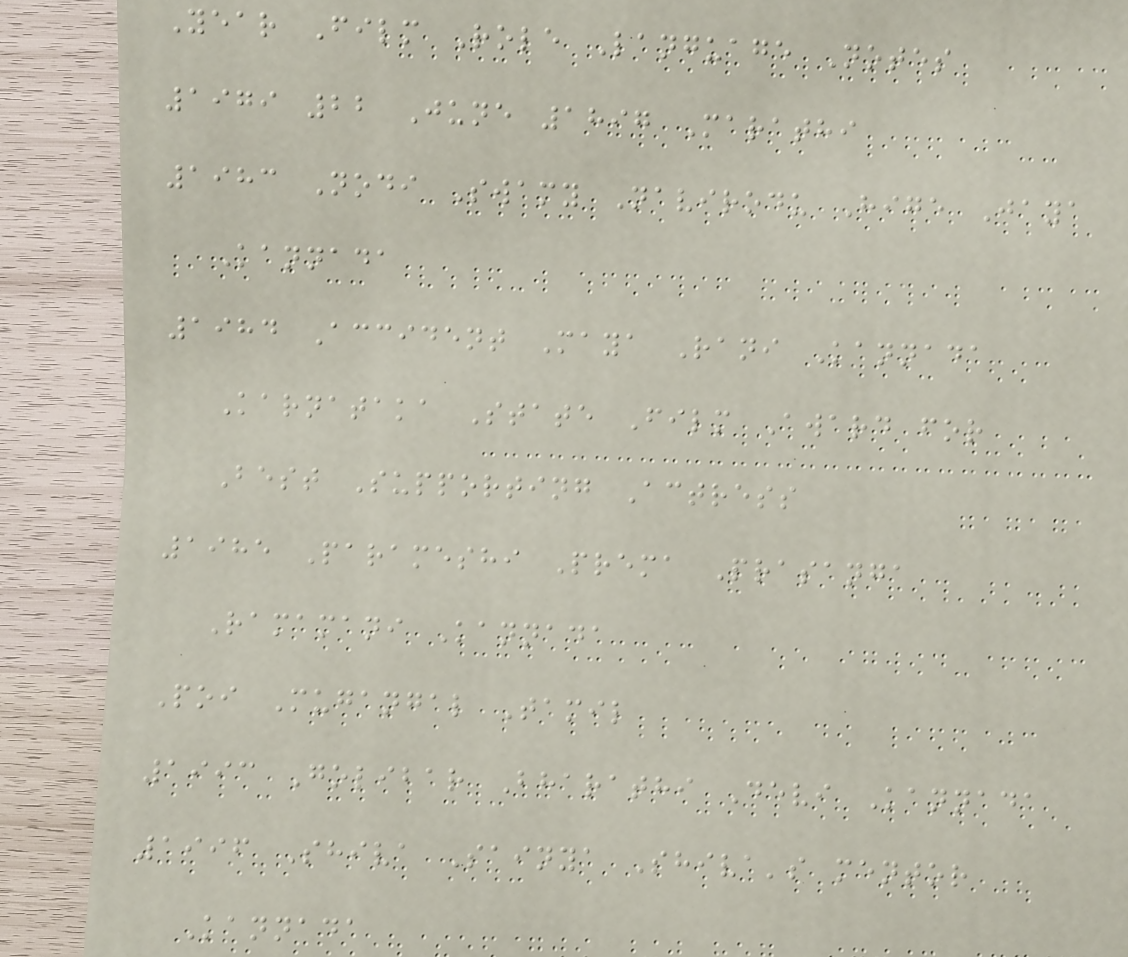Year Film Role Language Notes
1979 22 June 1897 Marathi
1983 Nodi Swamy Navirodu Hige Jaya
Kannada
1984 Accident Maya Rani Kannada
Karnataka State Film Award for
Best Supporting Actress
1985 Parameshi Prema Prasanga
Ramamani Kannada
Poi Mugangal Tamil
1993 Golibar Bharathi Devi Kannada
1996 Shiva Sainya Shiva's mentor
Kannada
